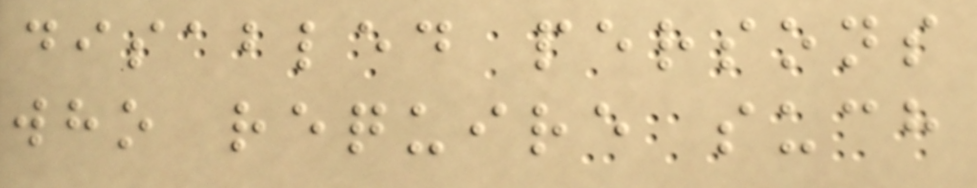disabled persons
who require such
